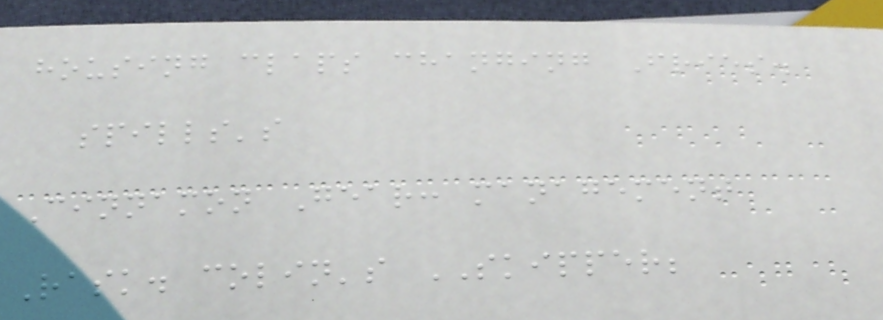housing claps changing Fries.
spills's
Cinnamon Gear: management
Rask. colin's SKIPPER;
